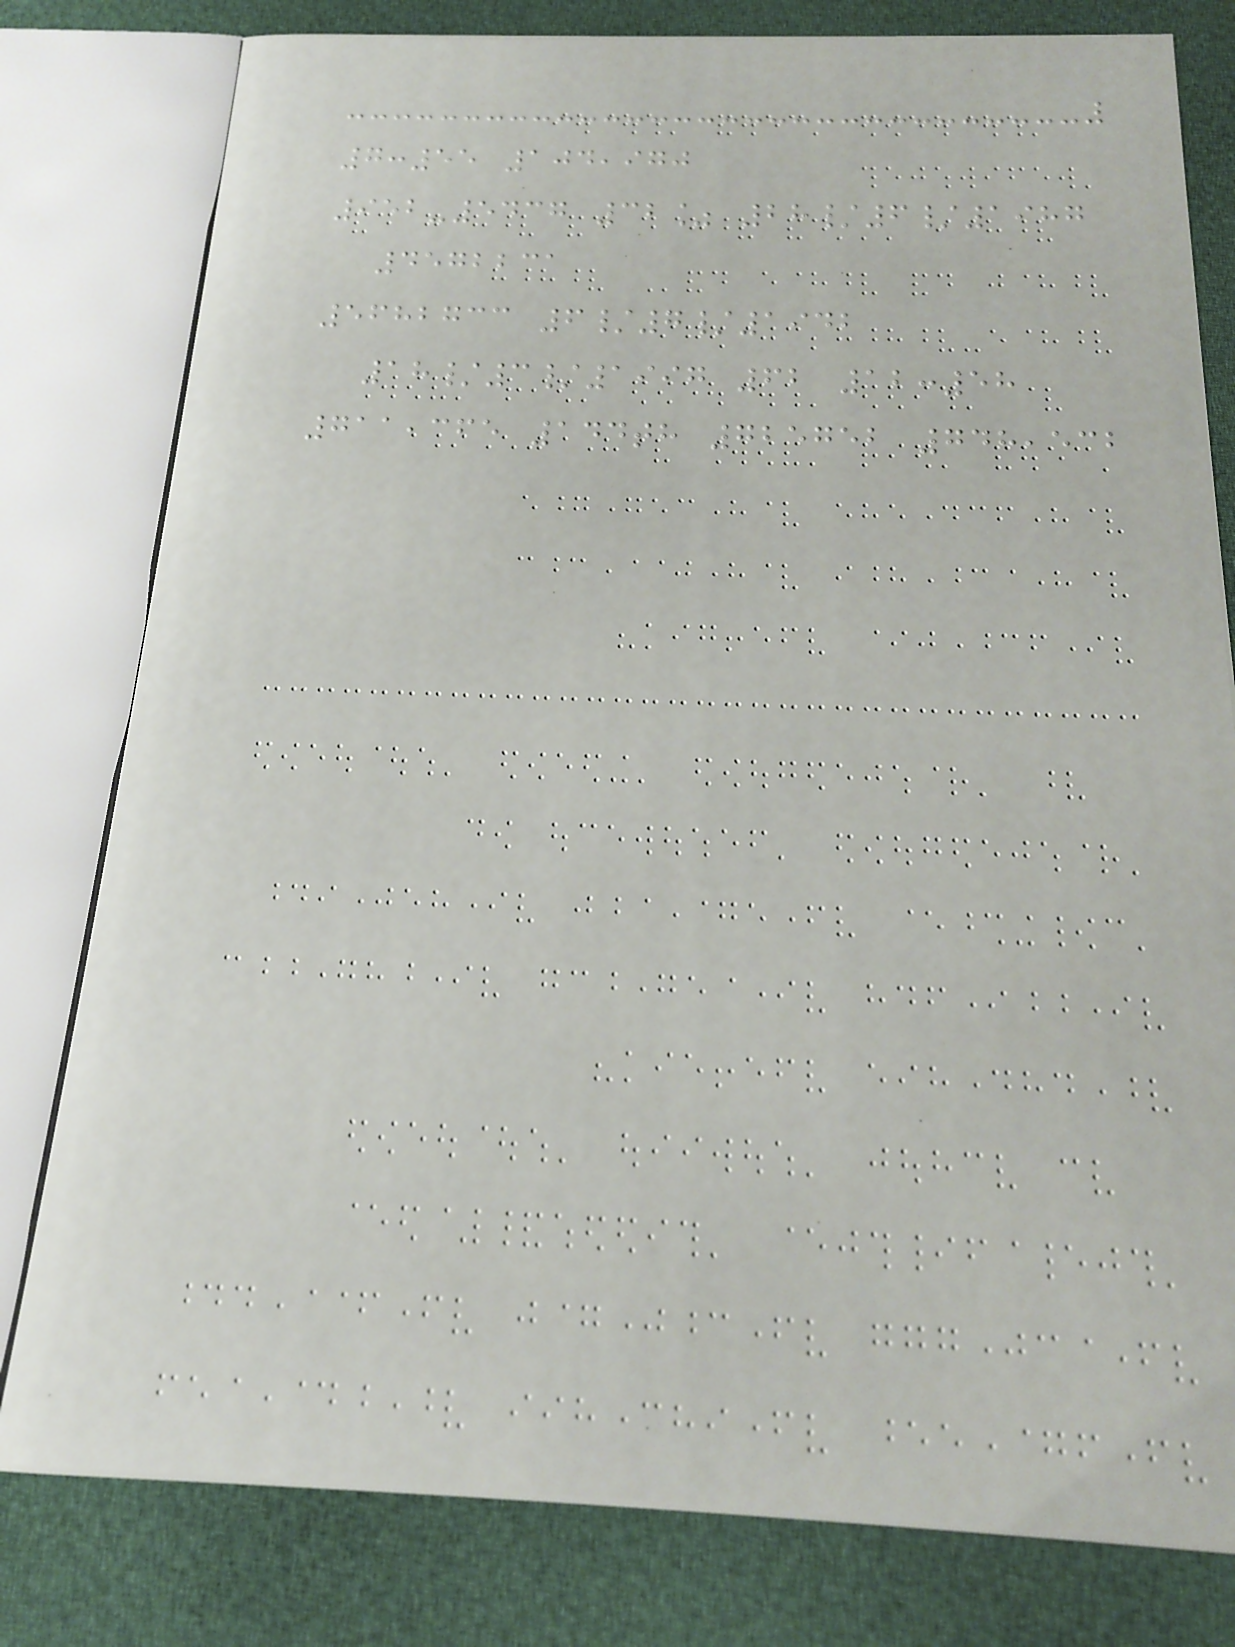7:55 104,970
952-5437 32% 28/6/1987
4572231
5682733 6/7/1942
18/3/1997 62 12:58
711,365 144th 725752 748,532
